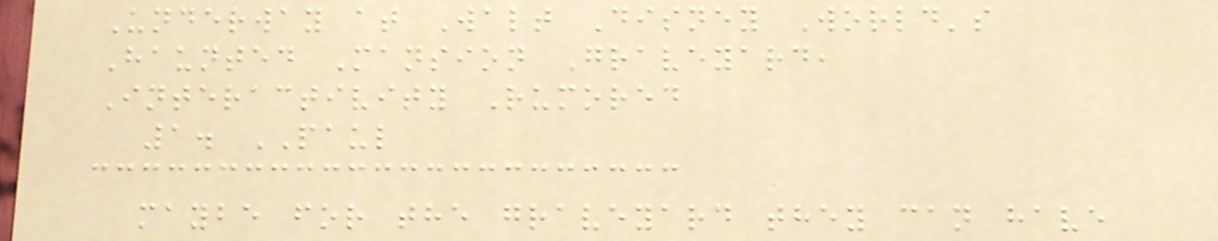Underway at Walt Disney World's
Haunted Mansion Graveyard,
Interactivity Rumored
1. PAUL
maybe for the graveyard they can have
